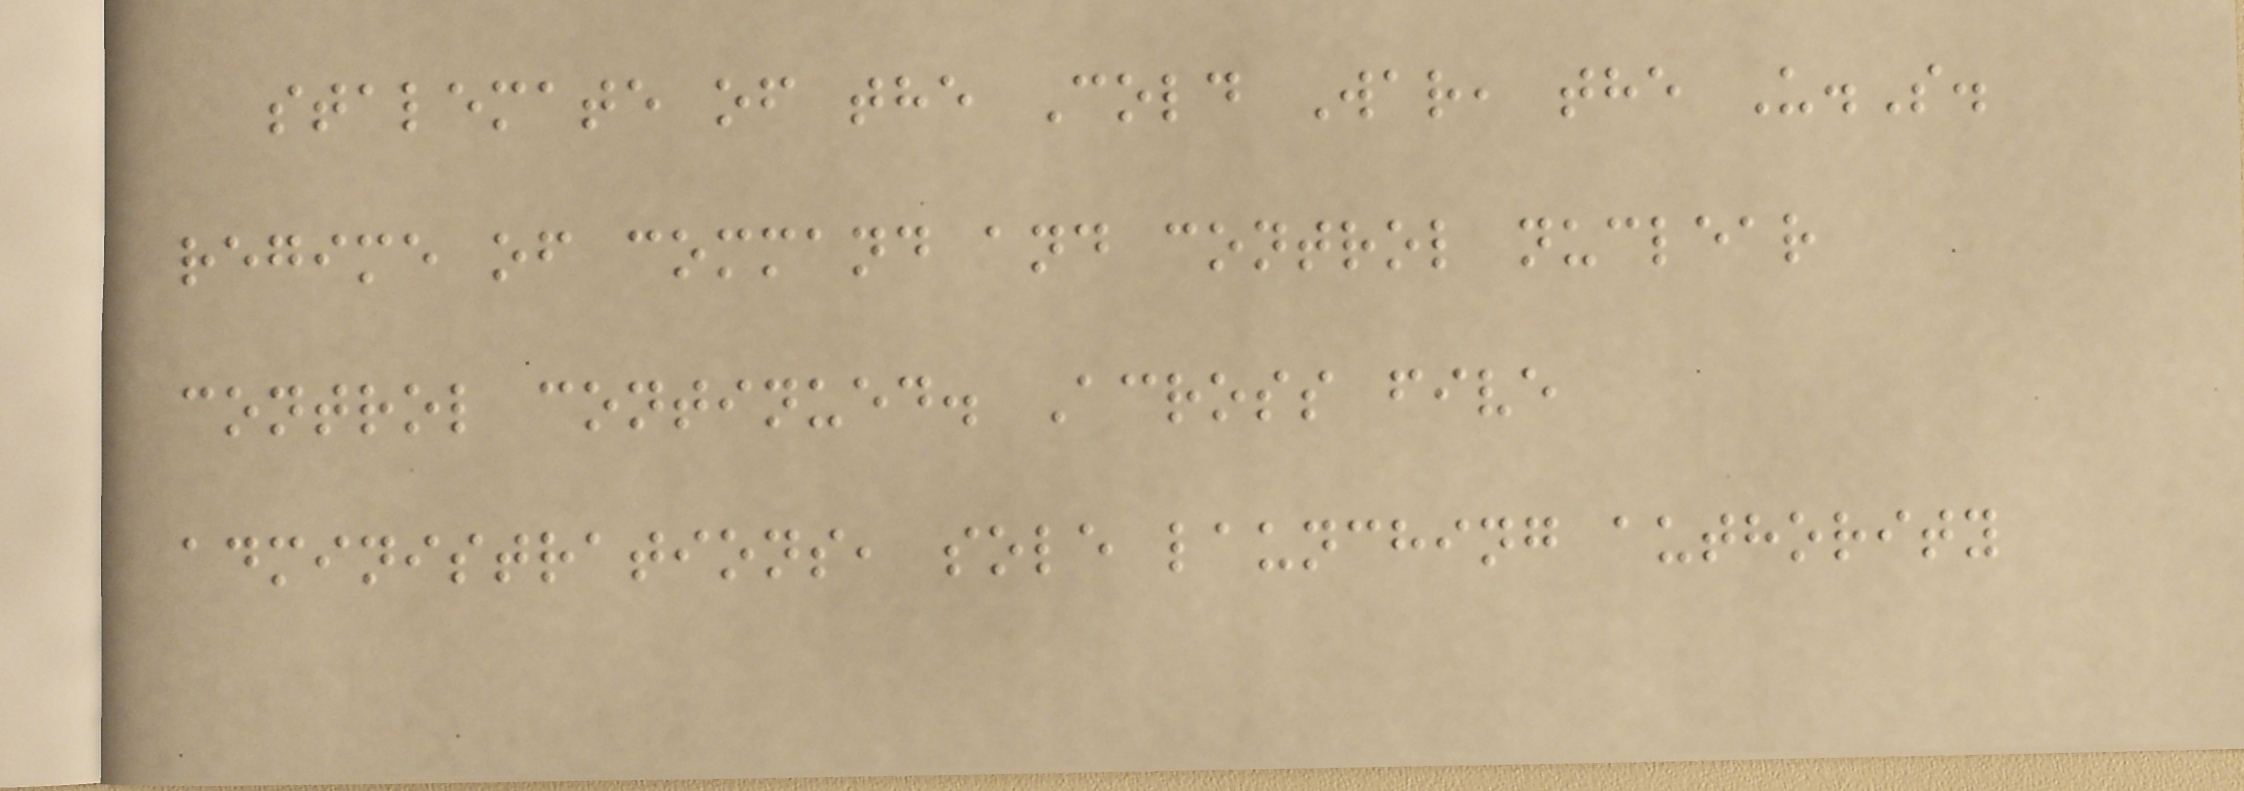stalemate of the Cold War, the U.S.
regime of command and control nuclear
control continued. Across five
administrations, sole launching authority
